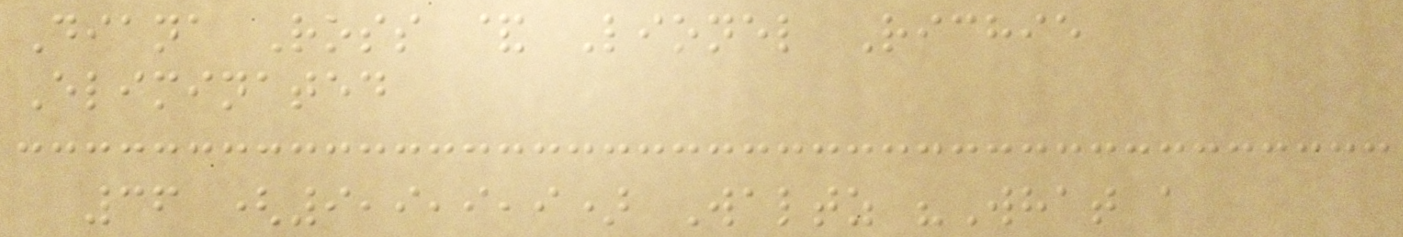Diana Ross & Lionel Richie
Eliminated
36 (9,9,9,9) Waltz "What a
